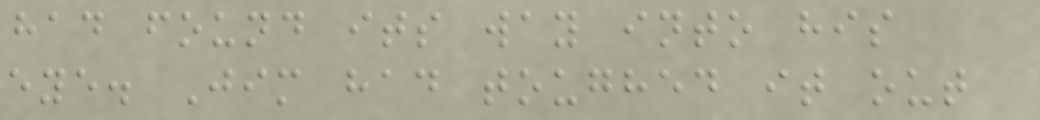had found its way into his
eye. Jim had toughed it out
